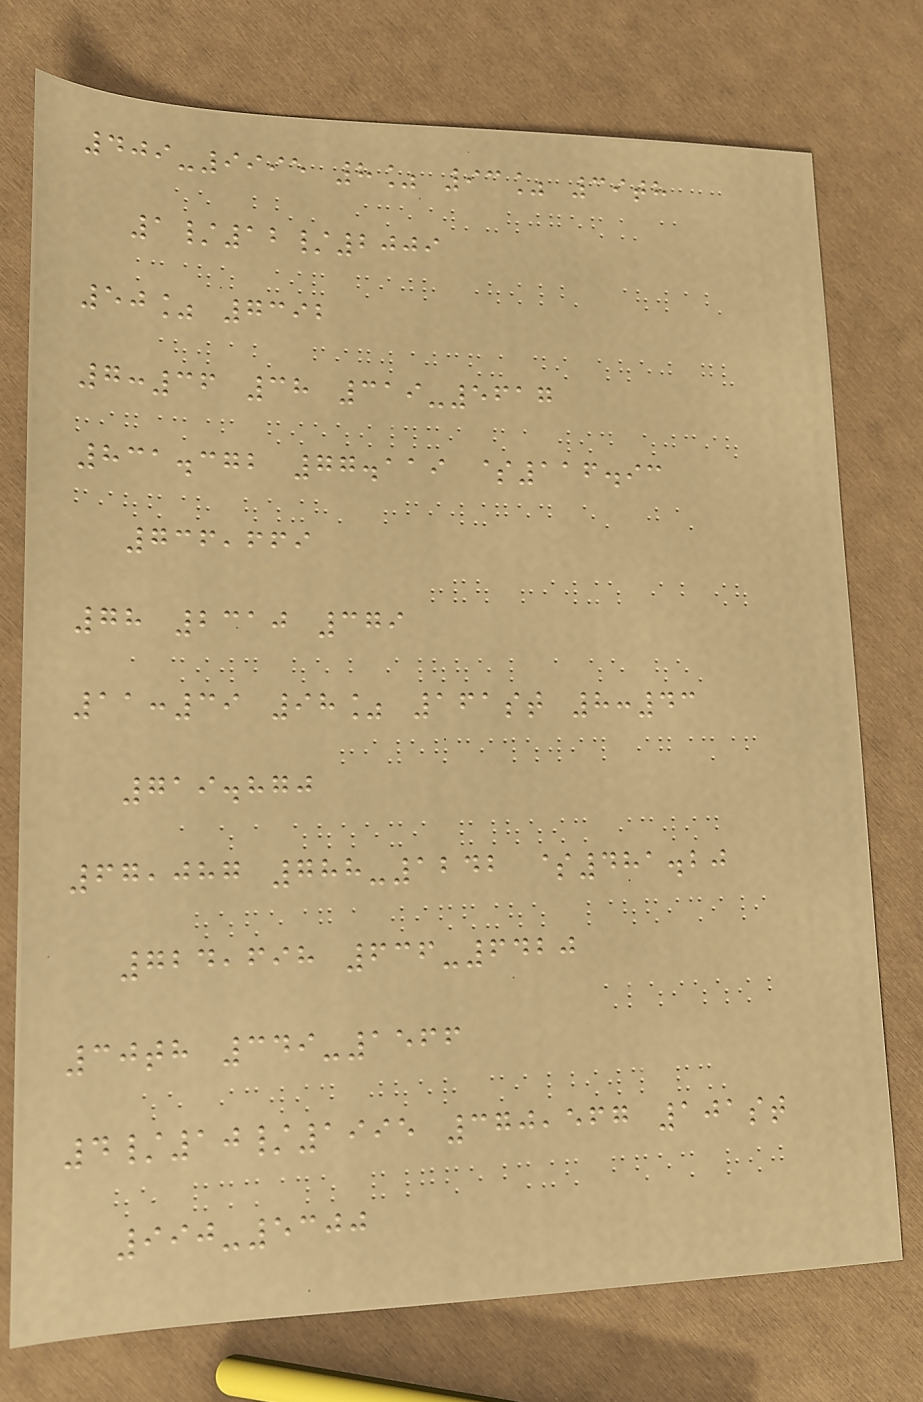409-9995 8% 93% 39th
1/12/2009
50% 7392
7:36 38 319-5617
831.372 77.119 $116.93
736,669
78 2310 379
11:39 98% 161st 8:43
719.870
67,087 788-1242 $481.20
724,698 636-6420
30th 349-1566
4/10/1995 370,567 101st
990-5300
